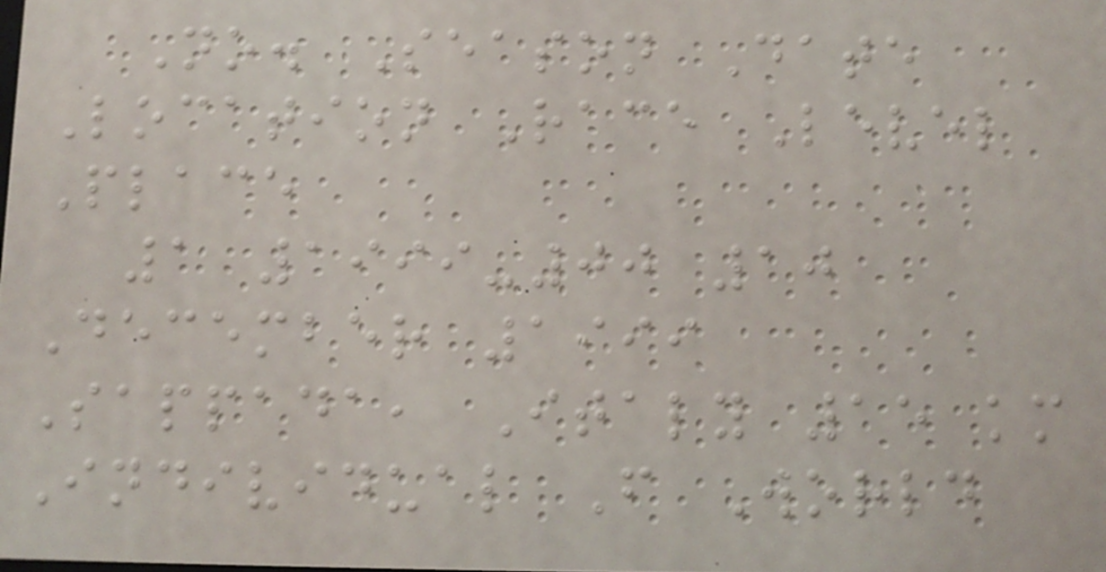No. Season Date
Location Race Level
Place
1 1999-00 10
December 1999
Sappada, Italy 15 km
Individual F World
